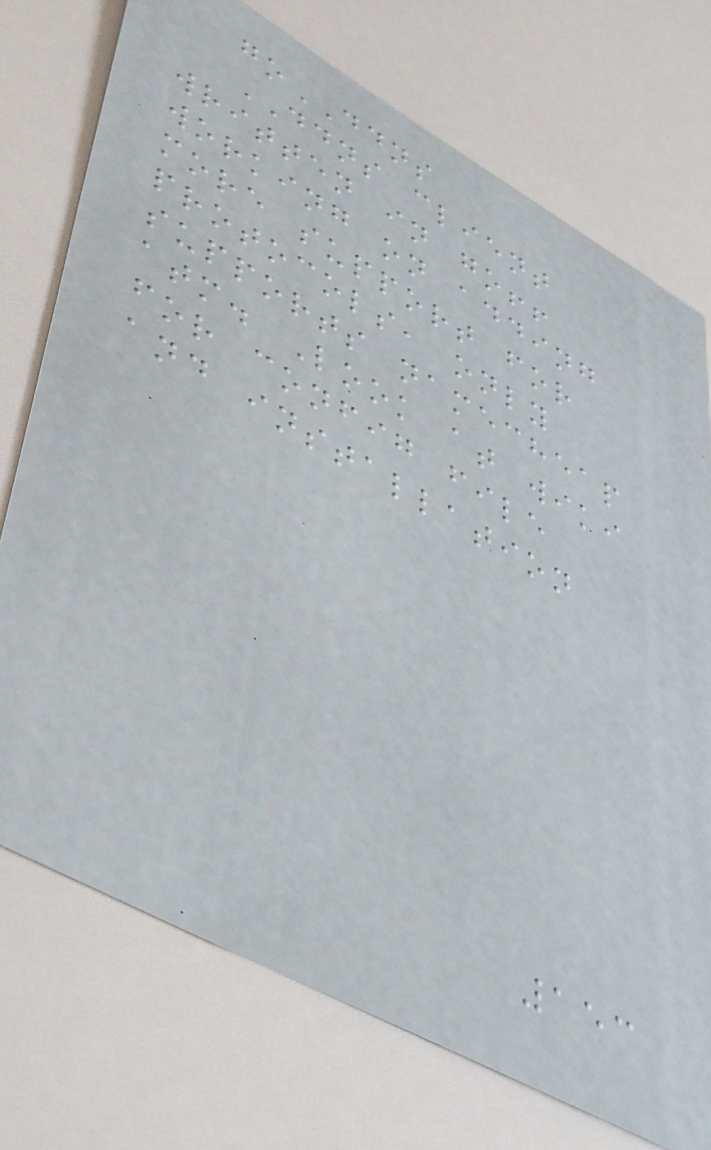goDDNS
DDNS client
written in go!!
working on adding
more support for
protocols, only
supports namecheap
atm. Look at wiki
for config file
and installation
153
